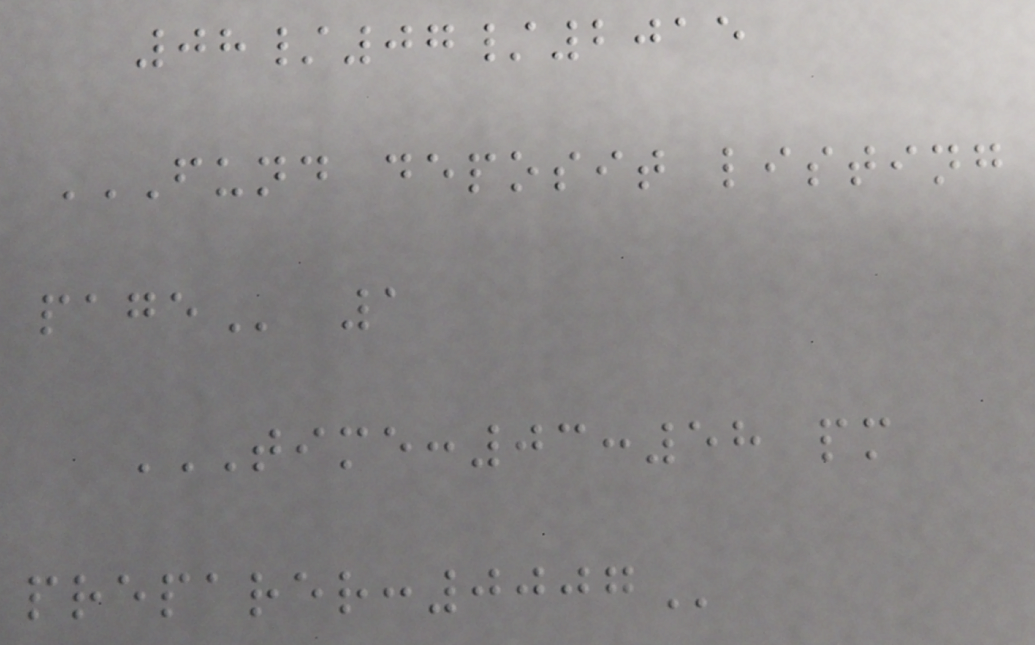08/07/2015
FUND DEPOSIT LISTING
PAGE 1
TIME:03:58 PM
PREPARER:0007
